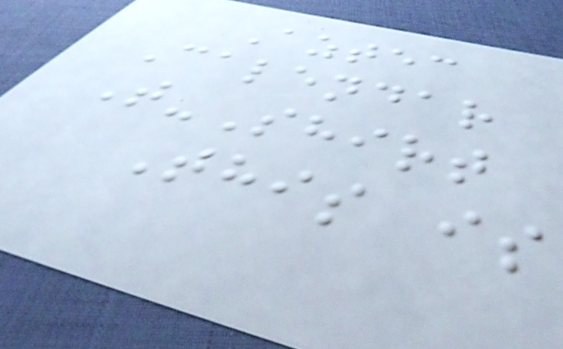Aztec
Calendar
T-Shirt
This is
